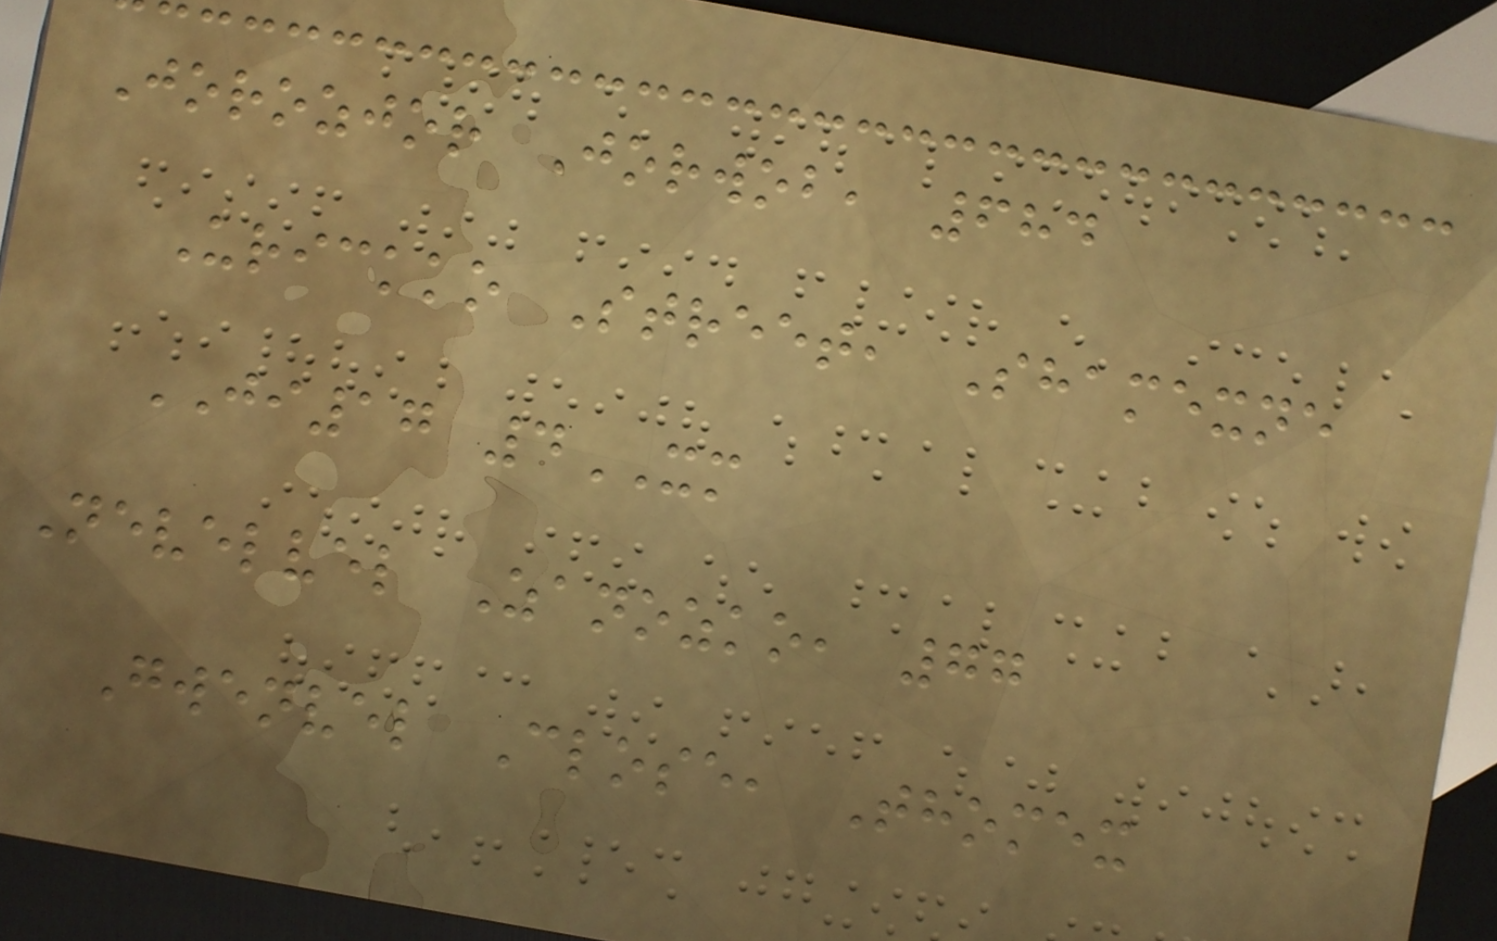Jorozjor Jorwob, 684
Urickko Street, Shamexne
JI17 4XM
Nevelvel Zanozko, 77
Gwenvel Close, Thomex
